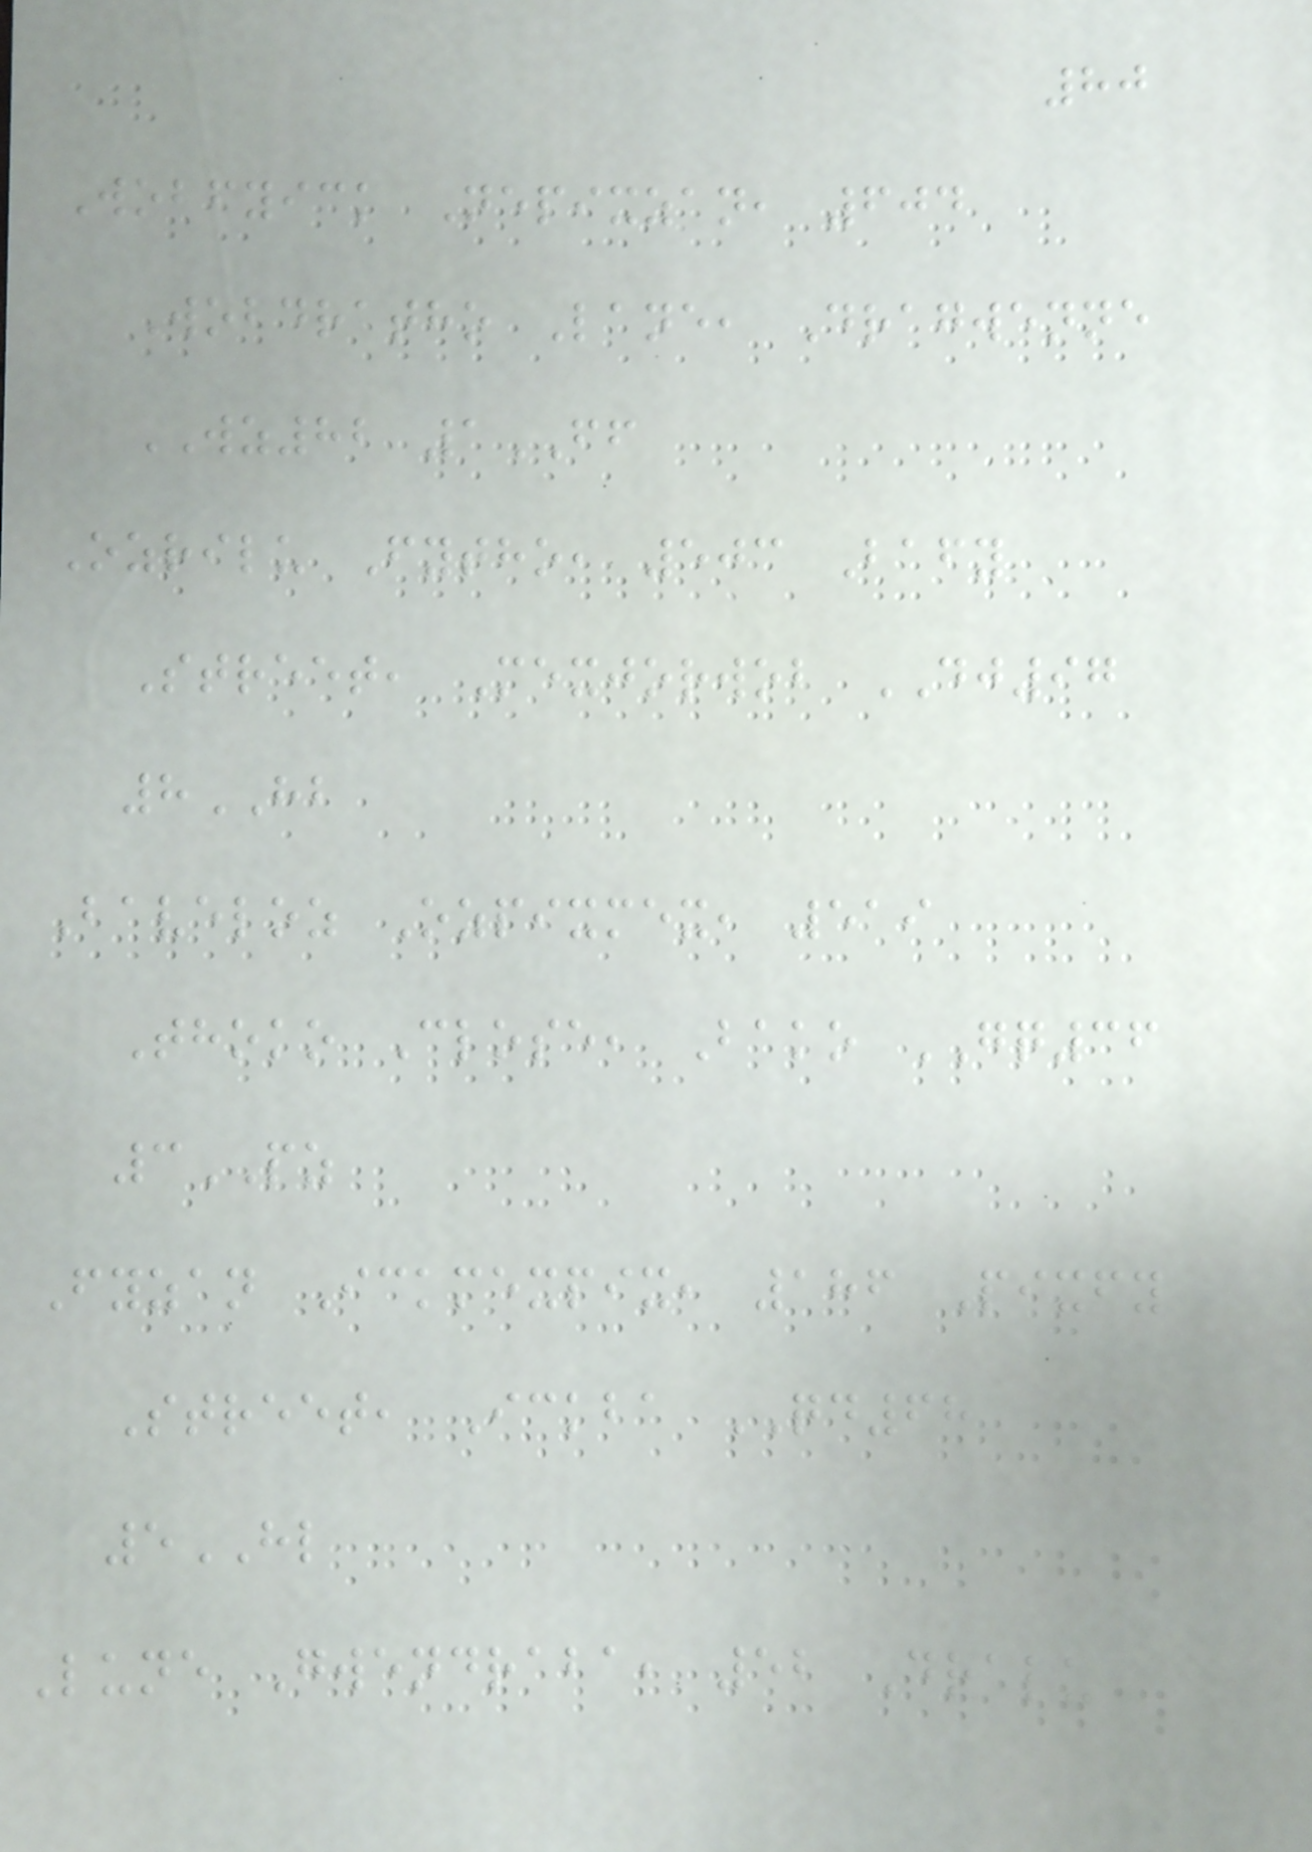80
Wobfyick Nepixzan, 604
Wobdratho Lane, Dragwenne
WZ82 1FF
Ozrilu Fytho, 503 Bafy
Street, Mexjorwob DJ97
8HB
Baveloz Ozpixmex, 519
Thoko Close, Bako GQ36
3PZ
Fyzan Ickmexpix, 186 Pixfy
Street, Ickba QD68
5HL
Lune Gwendraba, 52 Dralu
